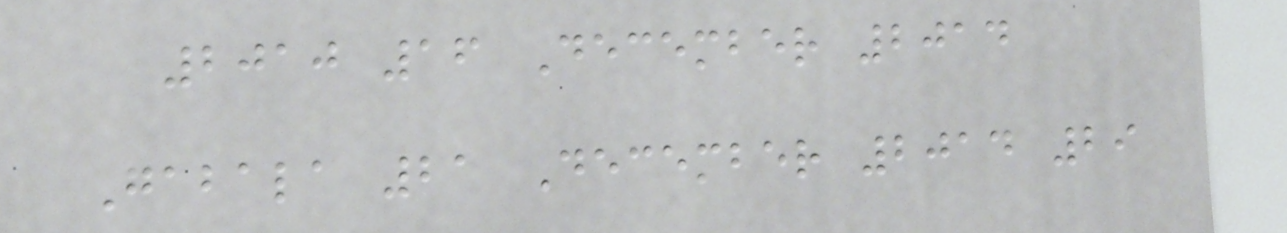2010 16 December 2014
Gabala 21 December 2014 29
